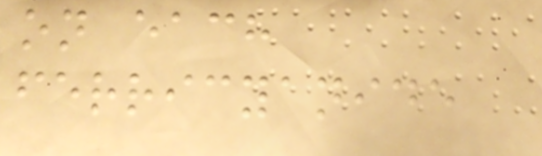on each
ferricyanide
